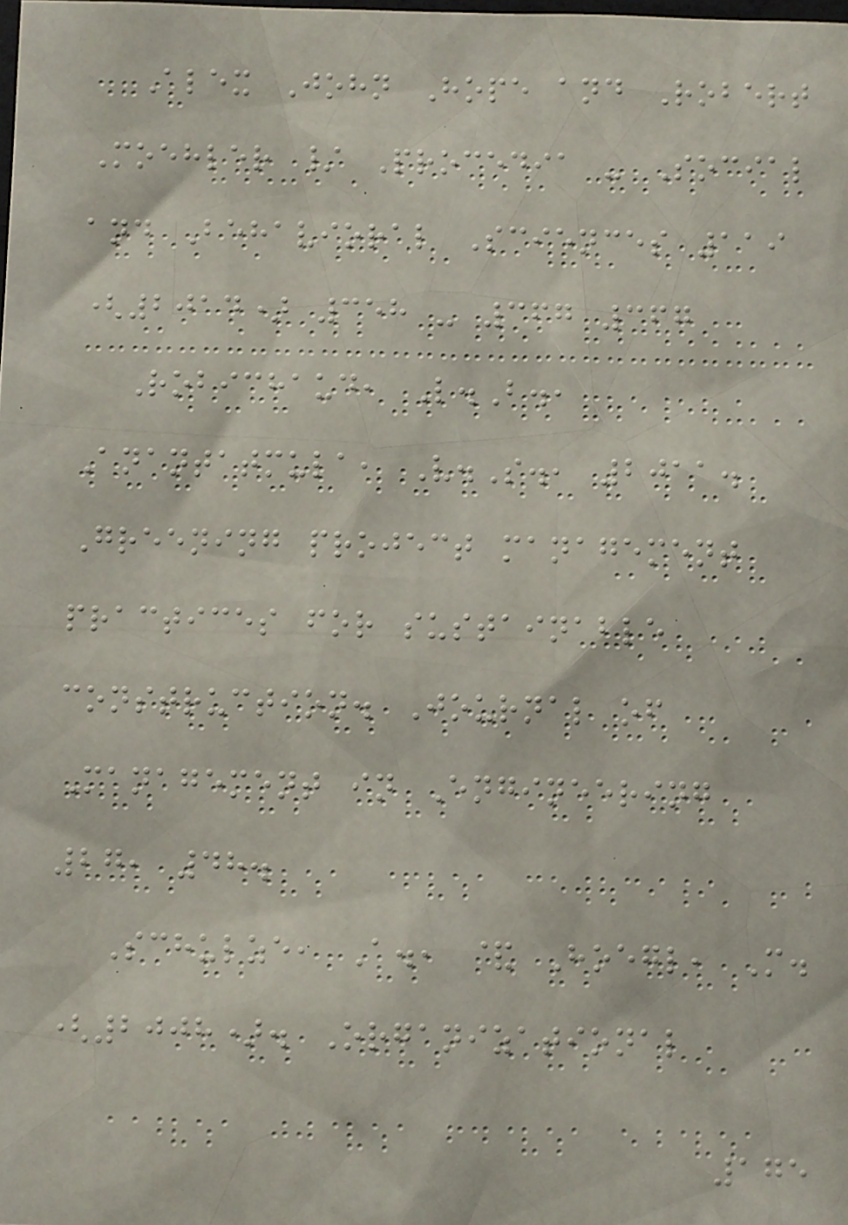Alex John Hope and Robert
Moehler / Procedia - Social
and Behavioral Sciences 119
(2014) 358 - 367 367
Robichaud, L.B.,
Anantatmula, V.S., 2011.
Greening project management
practices for sustainable
construction. Journal of
Management in Engineering
27, 48.
Schulze, A., & Hoegl, M.
(2008). Organizational
175
